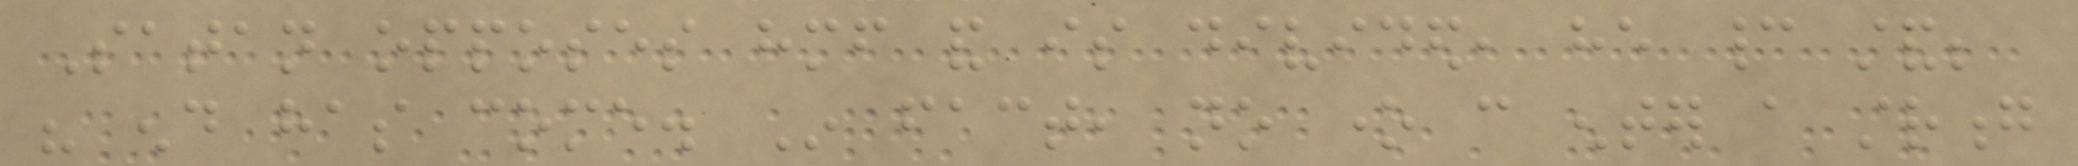Satan opposes himself and is divided, he cannot stand;
his end has come. In fact, no one can enter a strong
